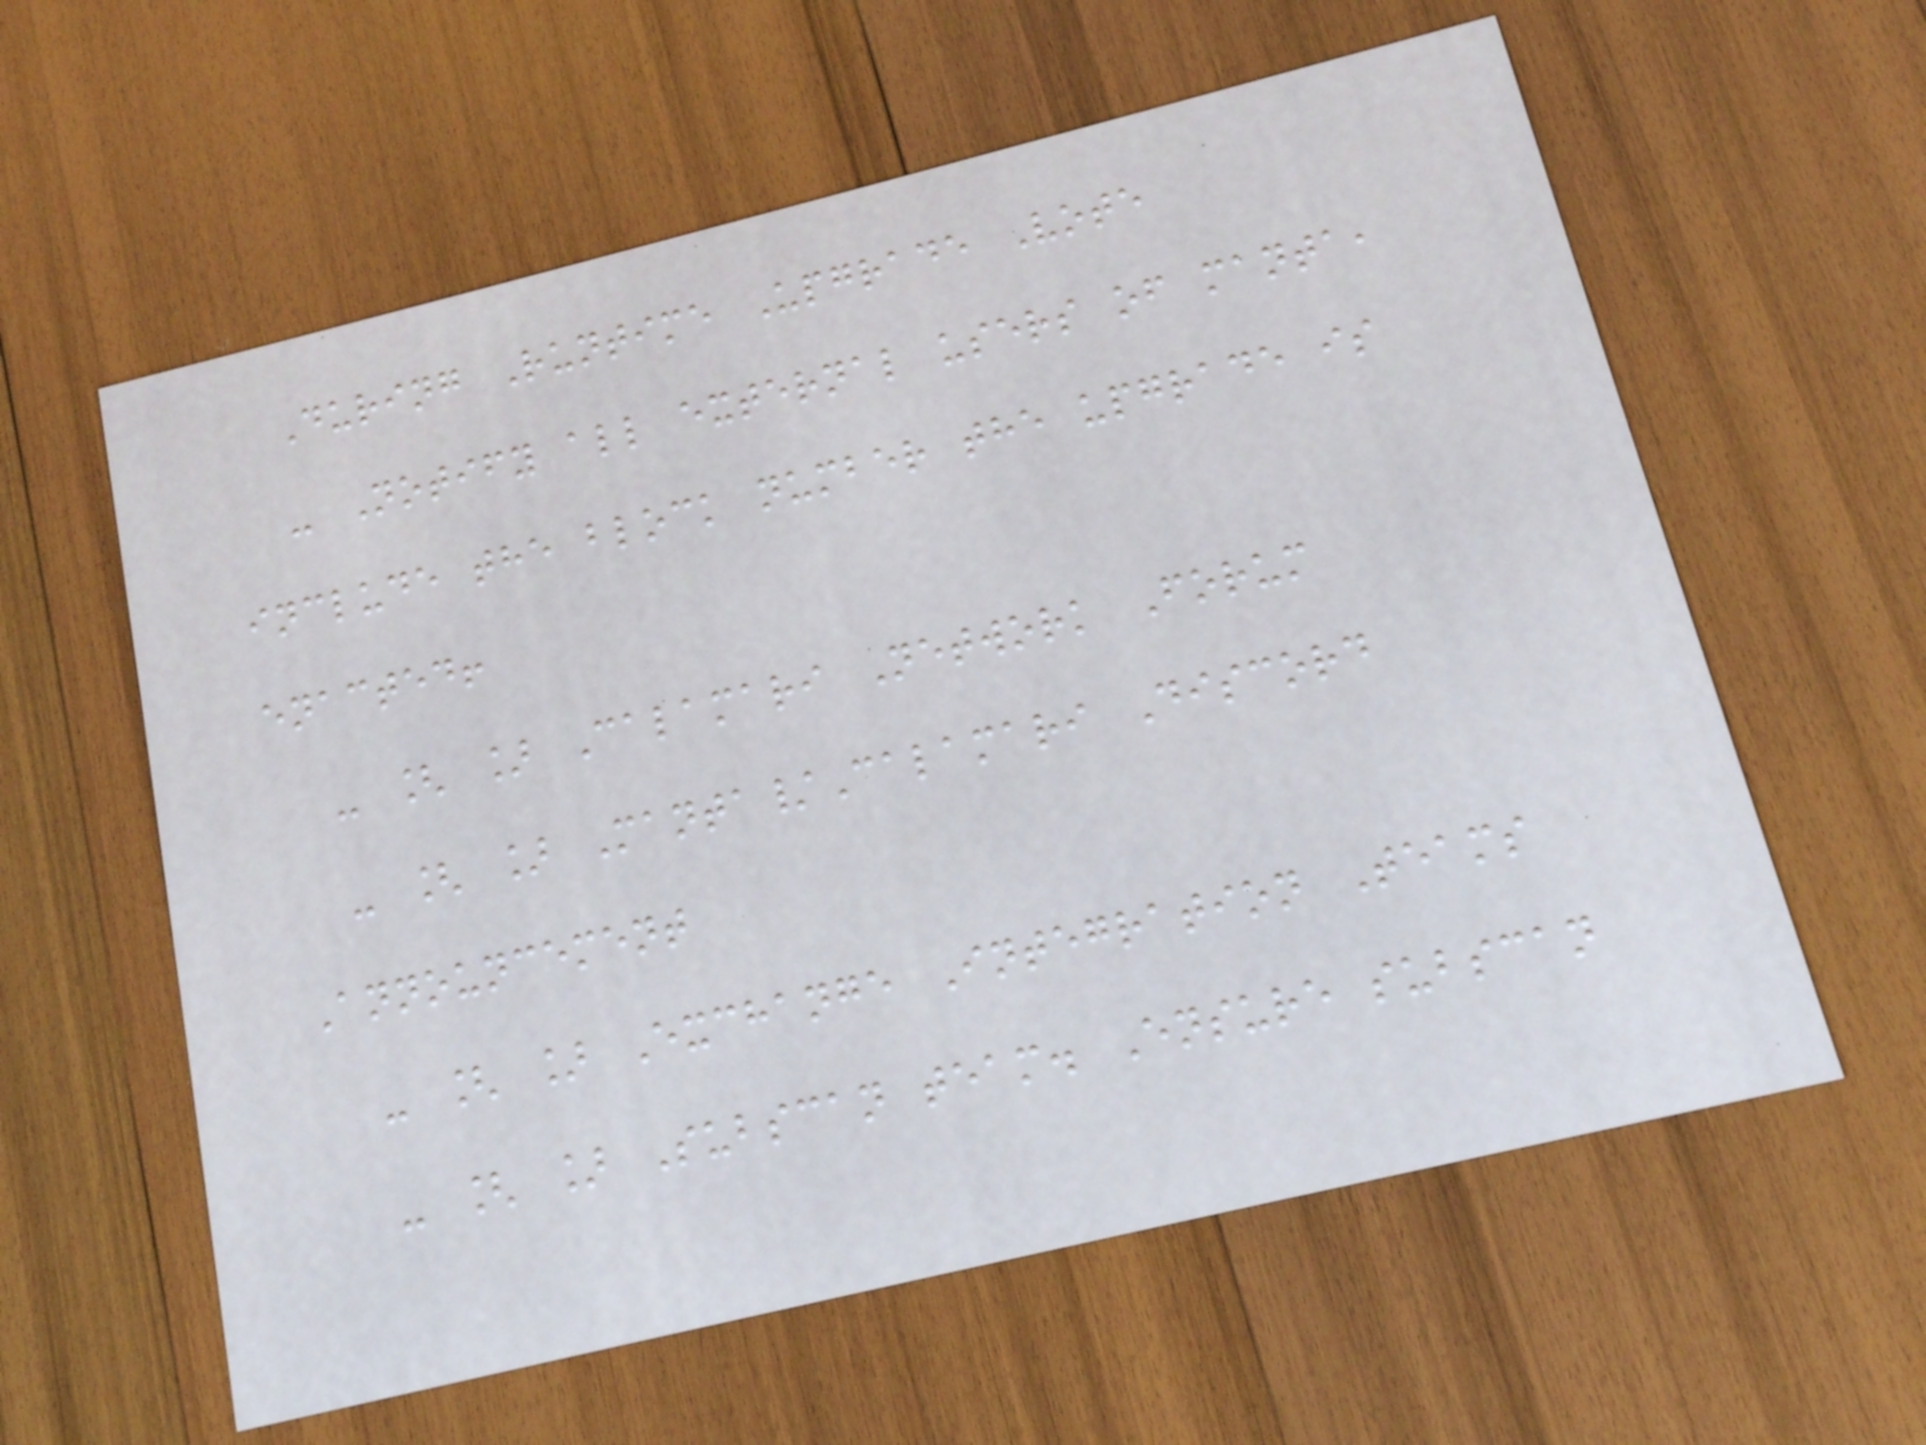During Runtime Upgrade Vote
- Notify all external users of manta,
include the block number the upgrade is
enacted!
- [ ] Calamari Network Forum
- [ ] Manta/Calamari Discord
Announcement
- [ ] Exchange Integration Teams
- [ ] Subscan team. Ensure subscan
